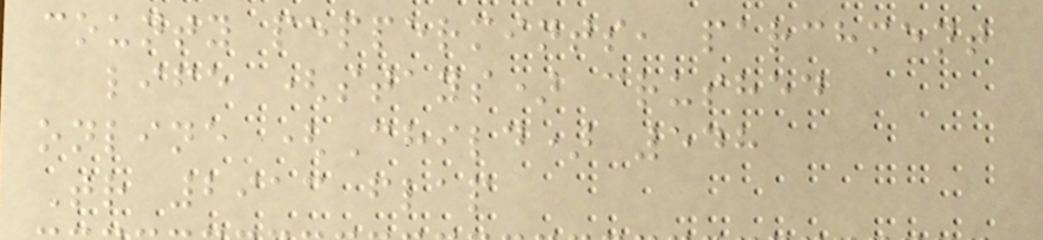county peppermints, parchment
life (stays) crushed
online (Child) 548
Tr 2913 flap
